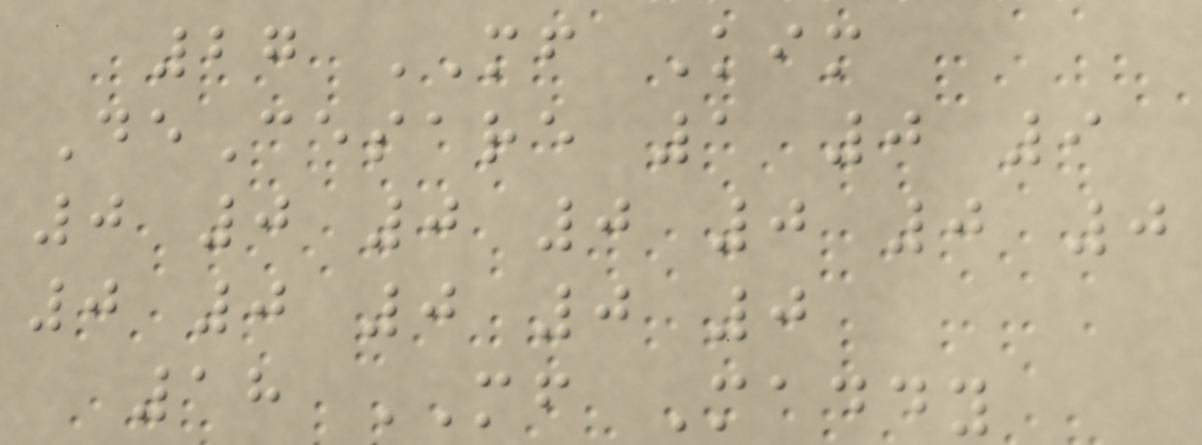27 MF Kim
DeCesare 1 0 9
0 0 0 0 0 0 0
0 0 0 0 0
18 MF Maddy
